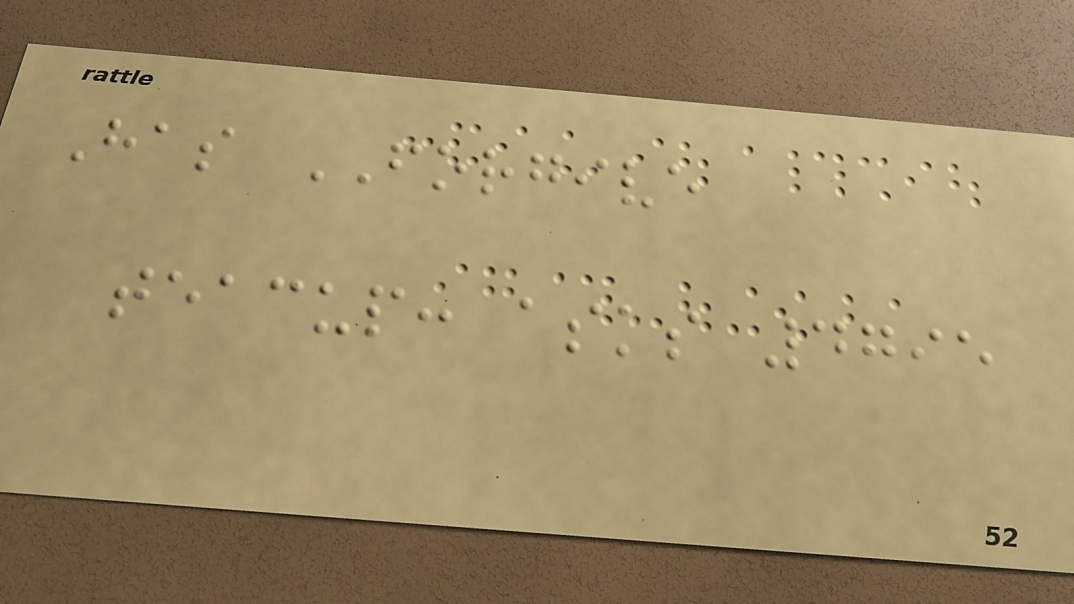Has FORGIVE
teacup: asks 4795
